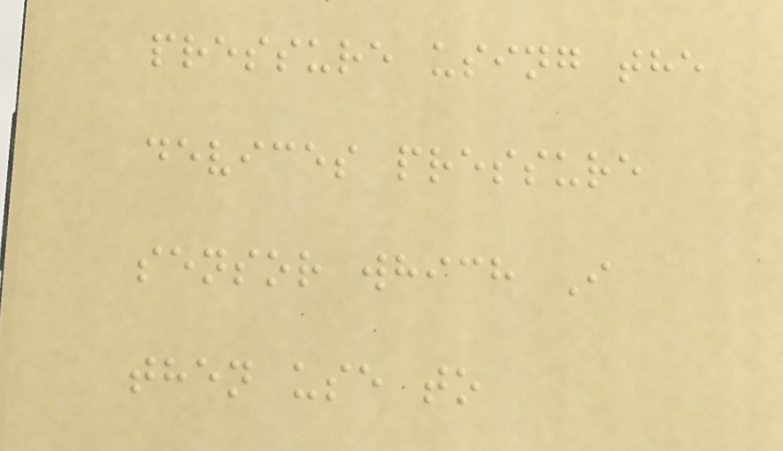pressure using the
devices pressure
sensor which I
then use to
